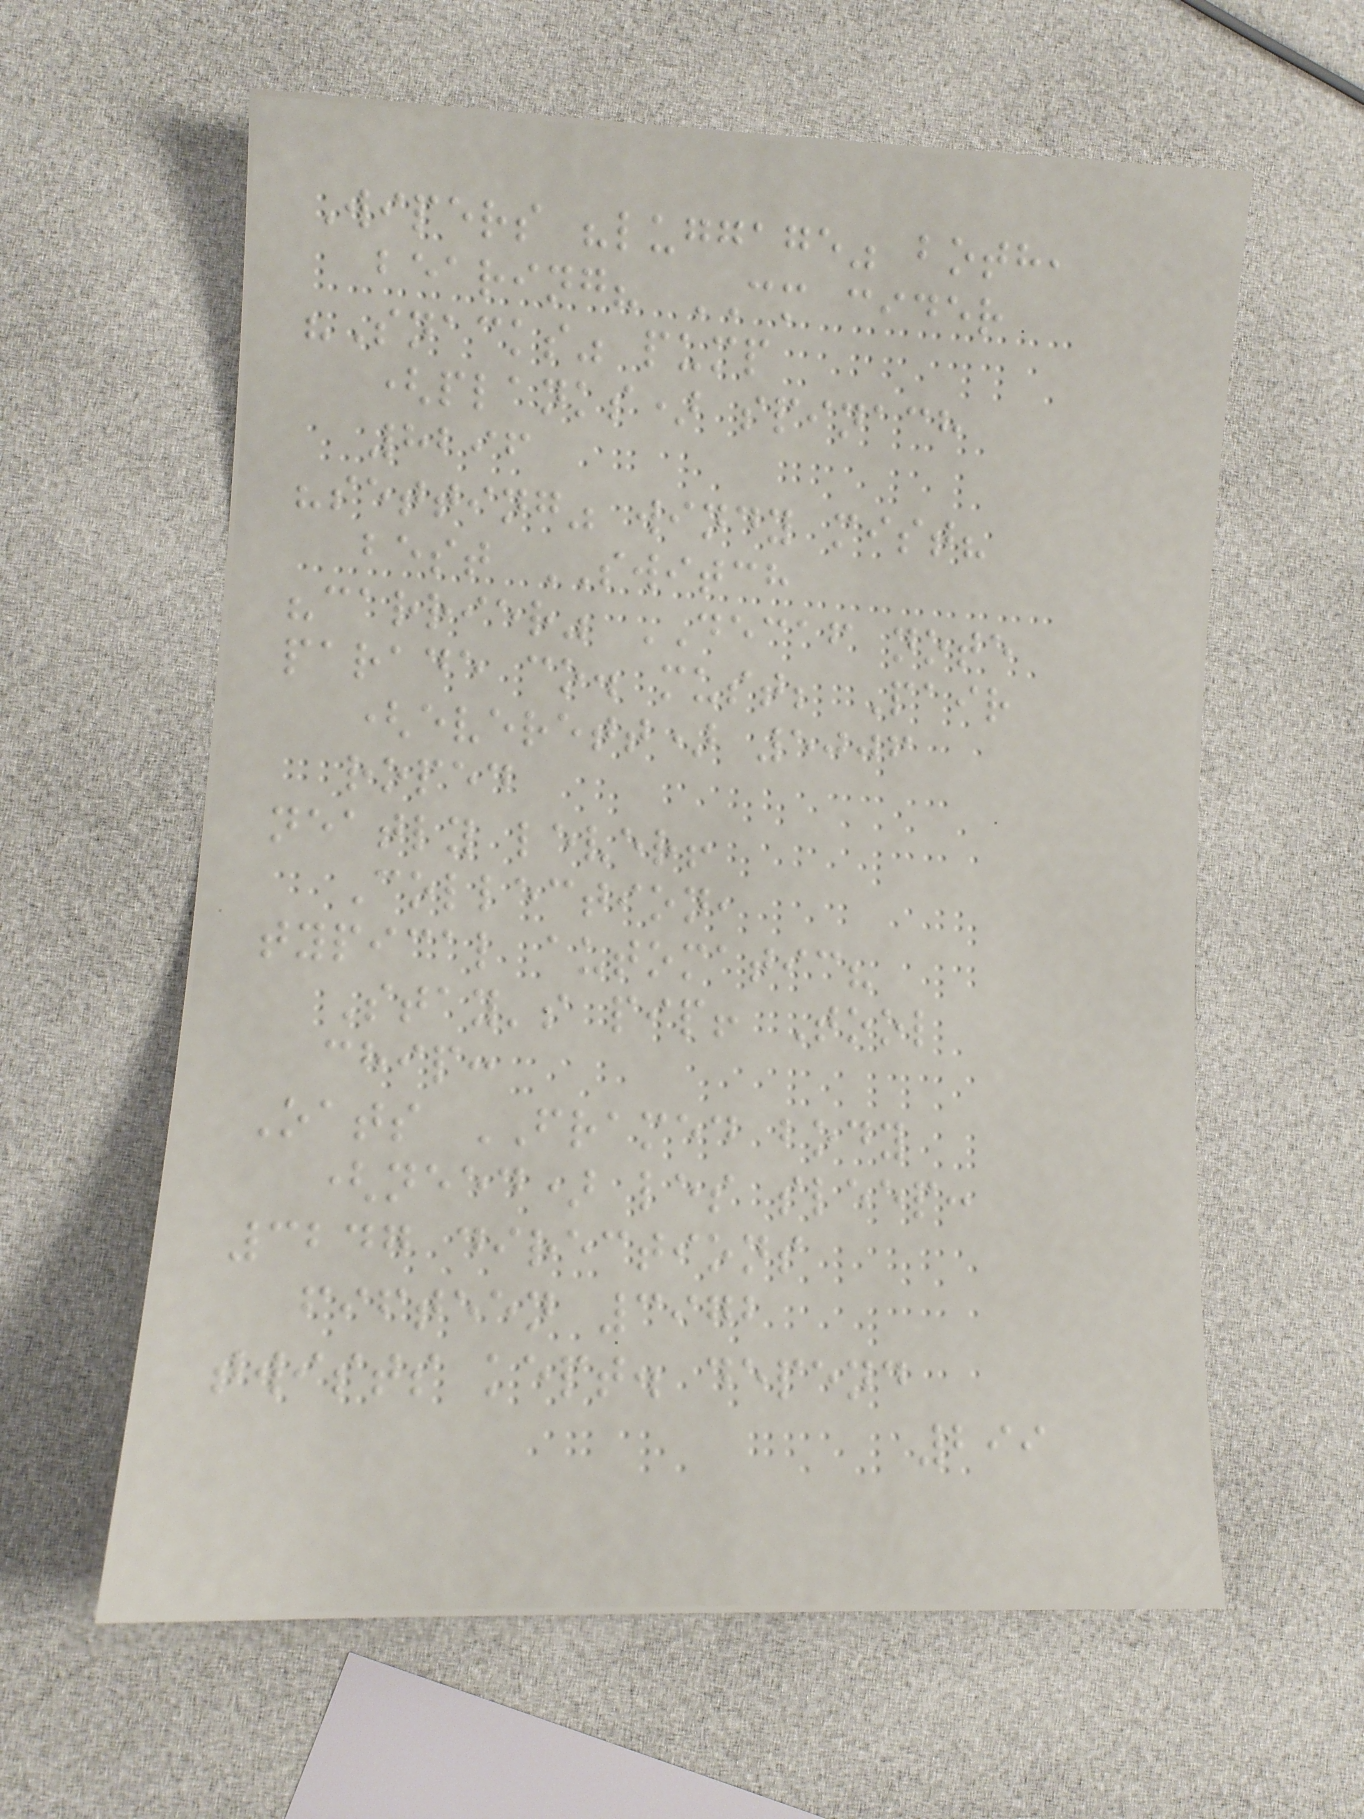Wipers "luggage" both,
bearing? CM cider
"Snacks" pump
(planks) spinach
8296
"setting" windy mist?
best SWITCH
"carrier" DECAF note
parade co. must; Pair
(everett) 5006
roped
neatly lever!
Collection,
typical automatic?
Stay's pip! Tool
chip:
Oats FRAMED body
(need) les sleep:
3247 directions
fifteen 3972
twists kept. depend
299
